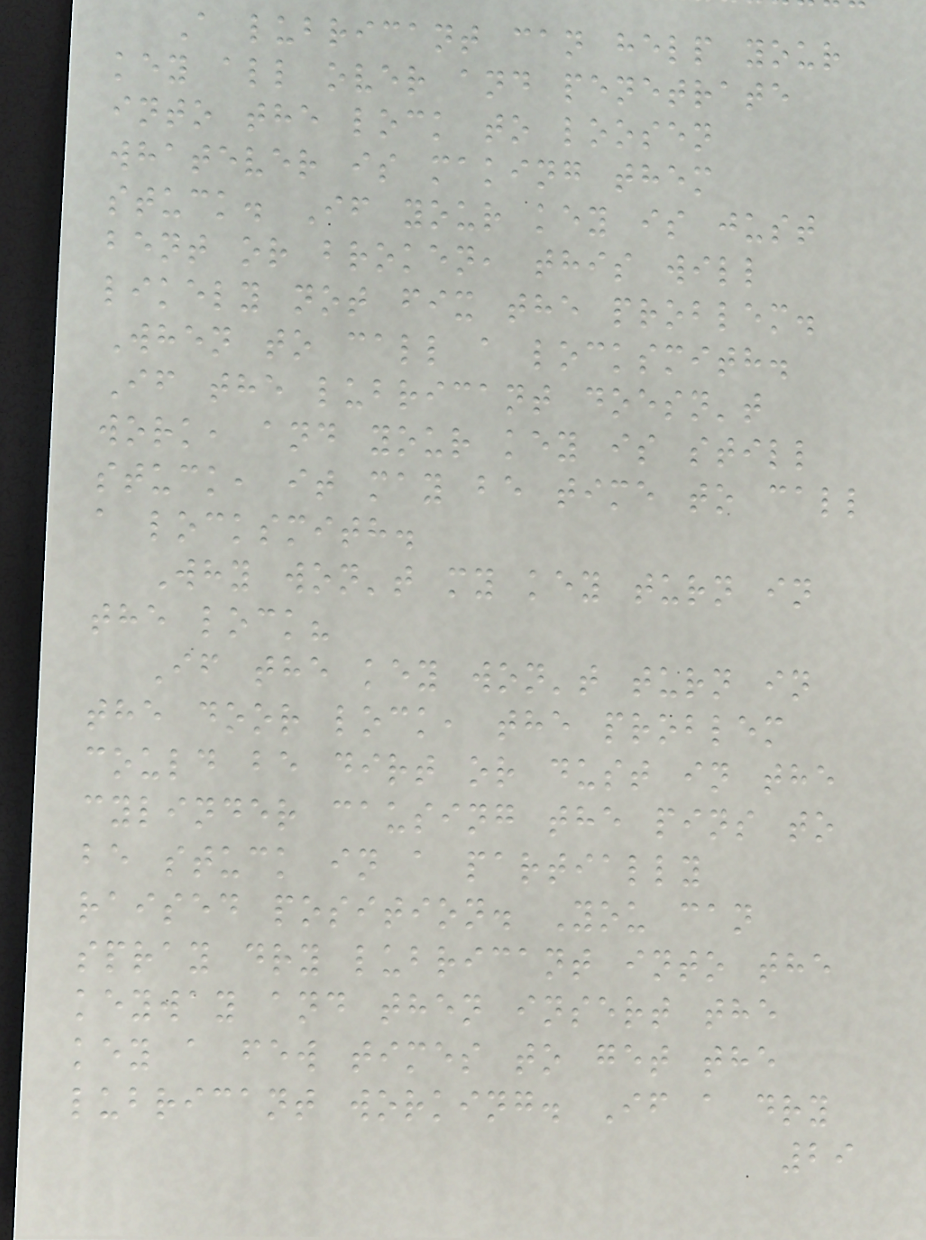A lubricant can help your
key all over and penetrate
into the lock to loosen
whatever is making them
stuck. If your key is just
bent or broken, this will
likely not fix the problem.
When to call a locksmith.
If the lubricant doesn't
work, and your key is still
stuck, it may be time to call
a locksmith.
Why won't my key turn in
the lock?
If the key won't turn in
the door lock, the problem
could be dirt or dust in the
cylinder causing the pins to
be stuck in a partially
raised position. You can
spray dry lubricant into the
keyway and then insert the
key a few times to get the
lubricant working. If a dry
29
